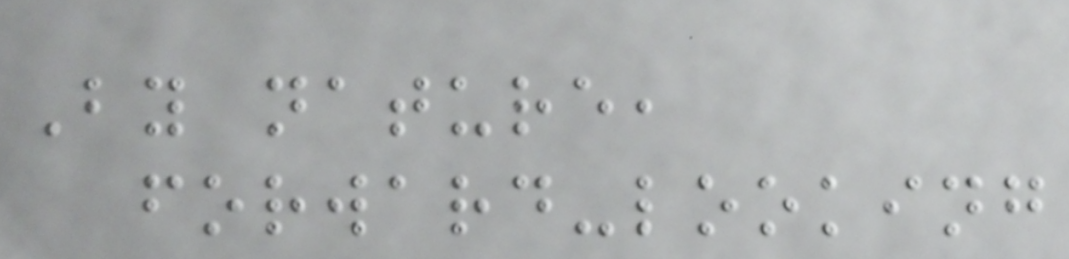By nature,
forward-looking
